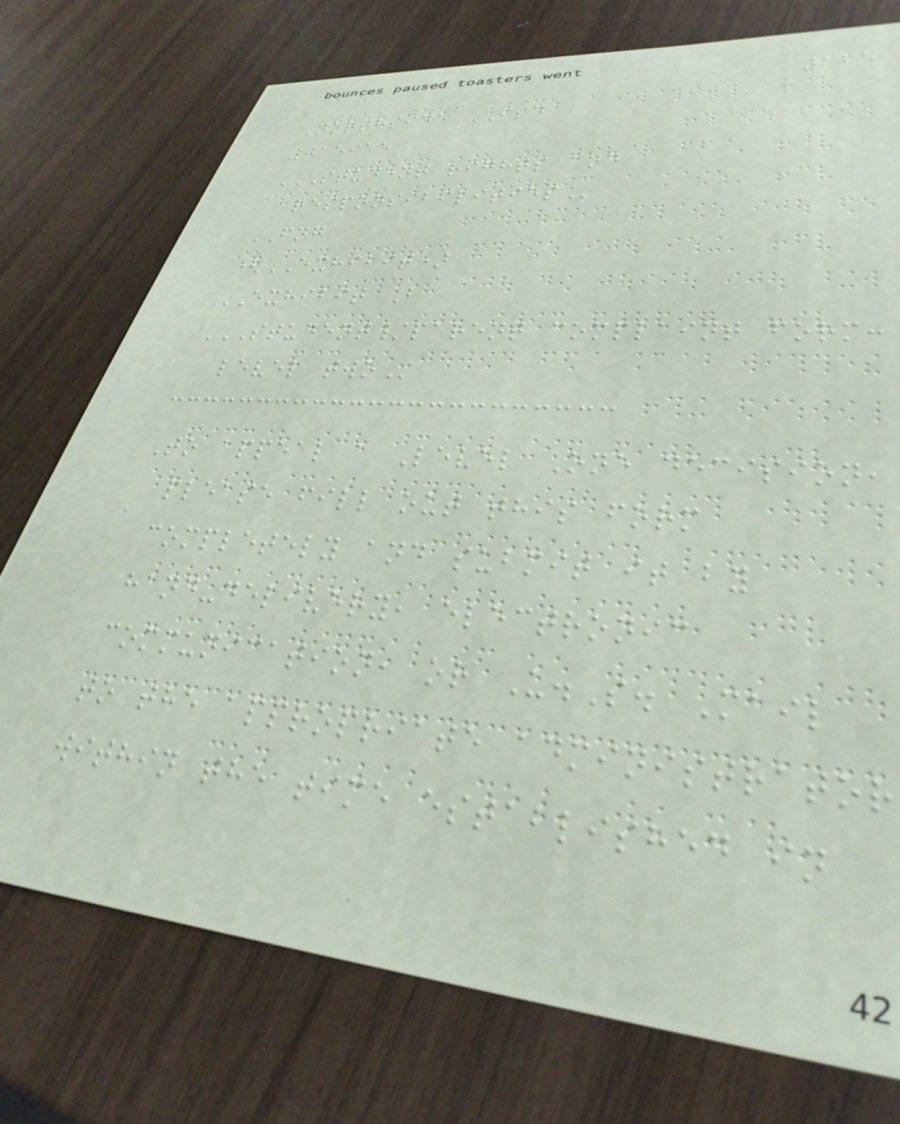165
Northside ISD
015915
STUDENT RIGHTS AND
RESPONSIBILITIES
FNG
(EXHIBIT)
EXHIBIT B
STUDENT/PARENT COMPLAINT FORM:
LEVEL TWO
To appeal a Level One decision,
please fill out this form
completely and submit it by
hand-delivery, electronic
communication, or U.S. Mail
to the appropriate administrator
within the time established in
